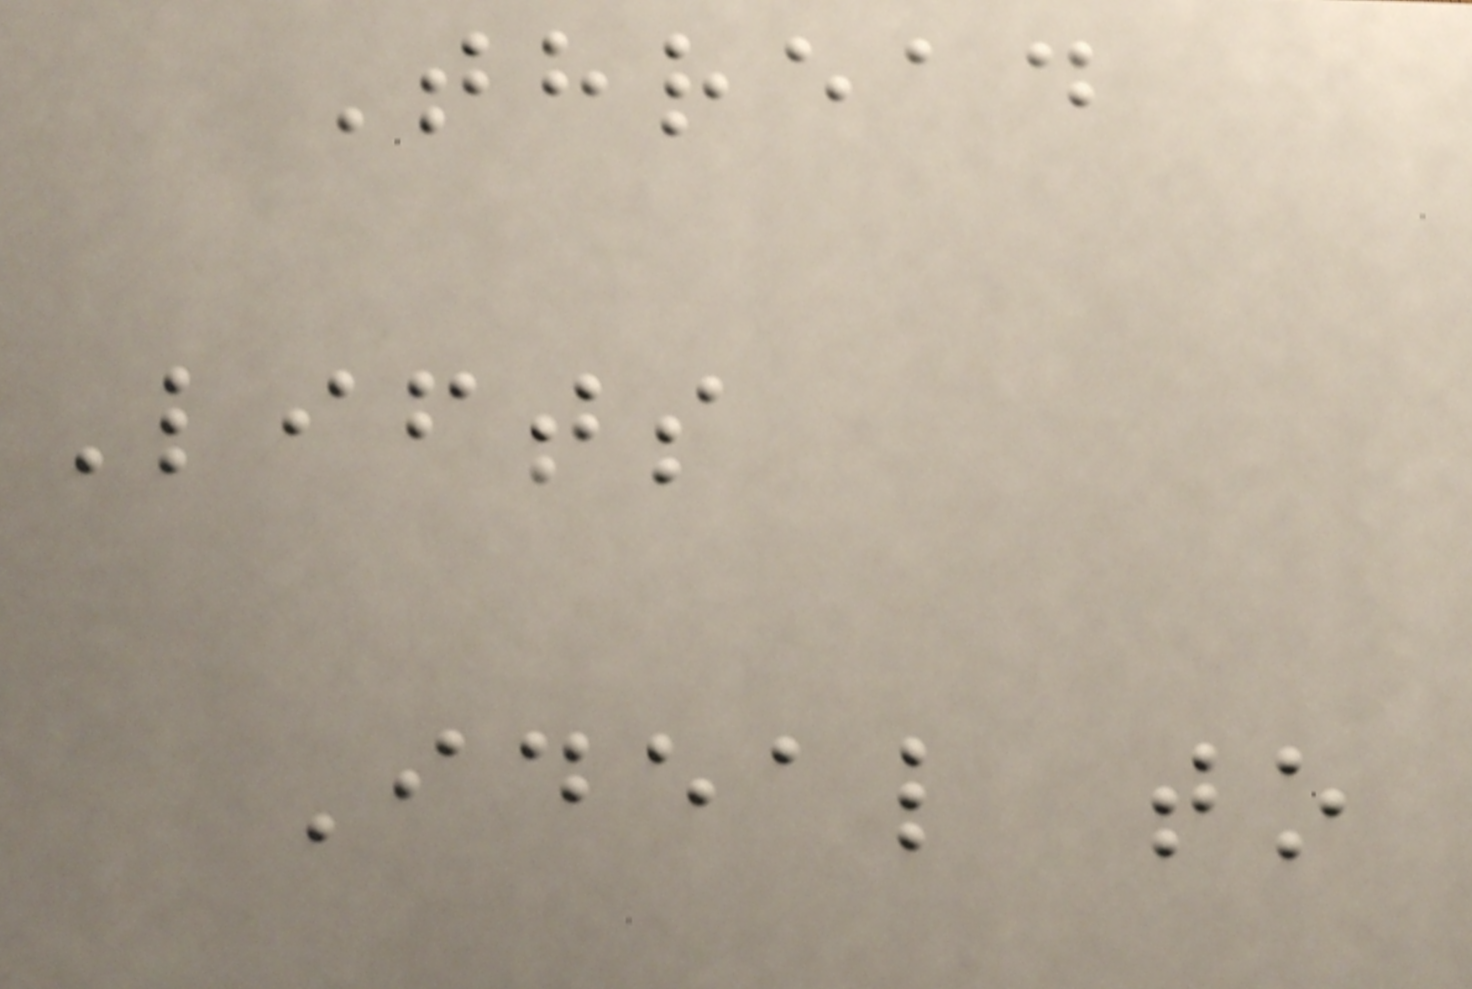Thread
Lifts
Ideal to
